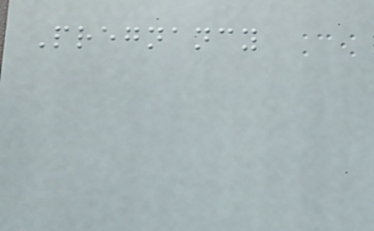Pregnancy
